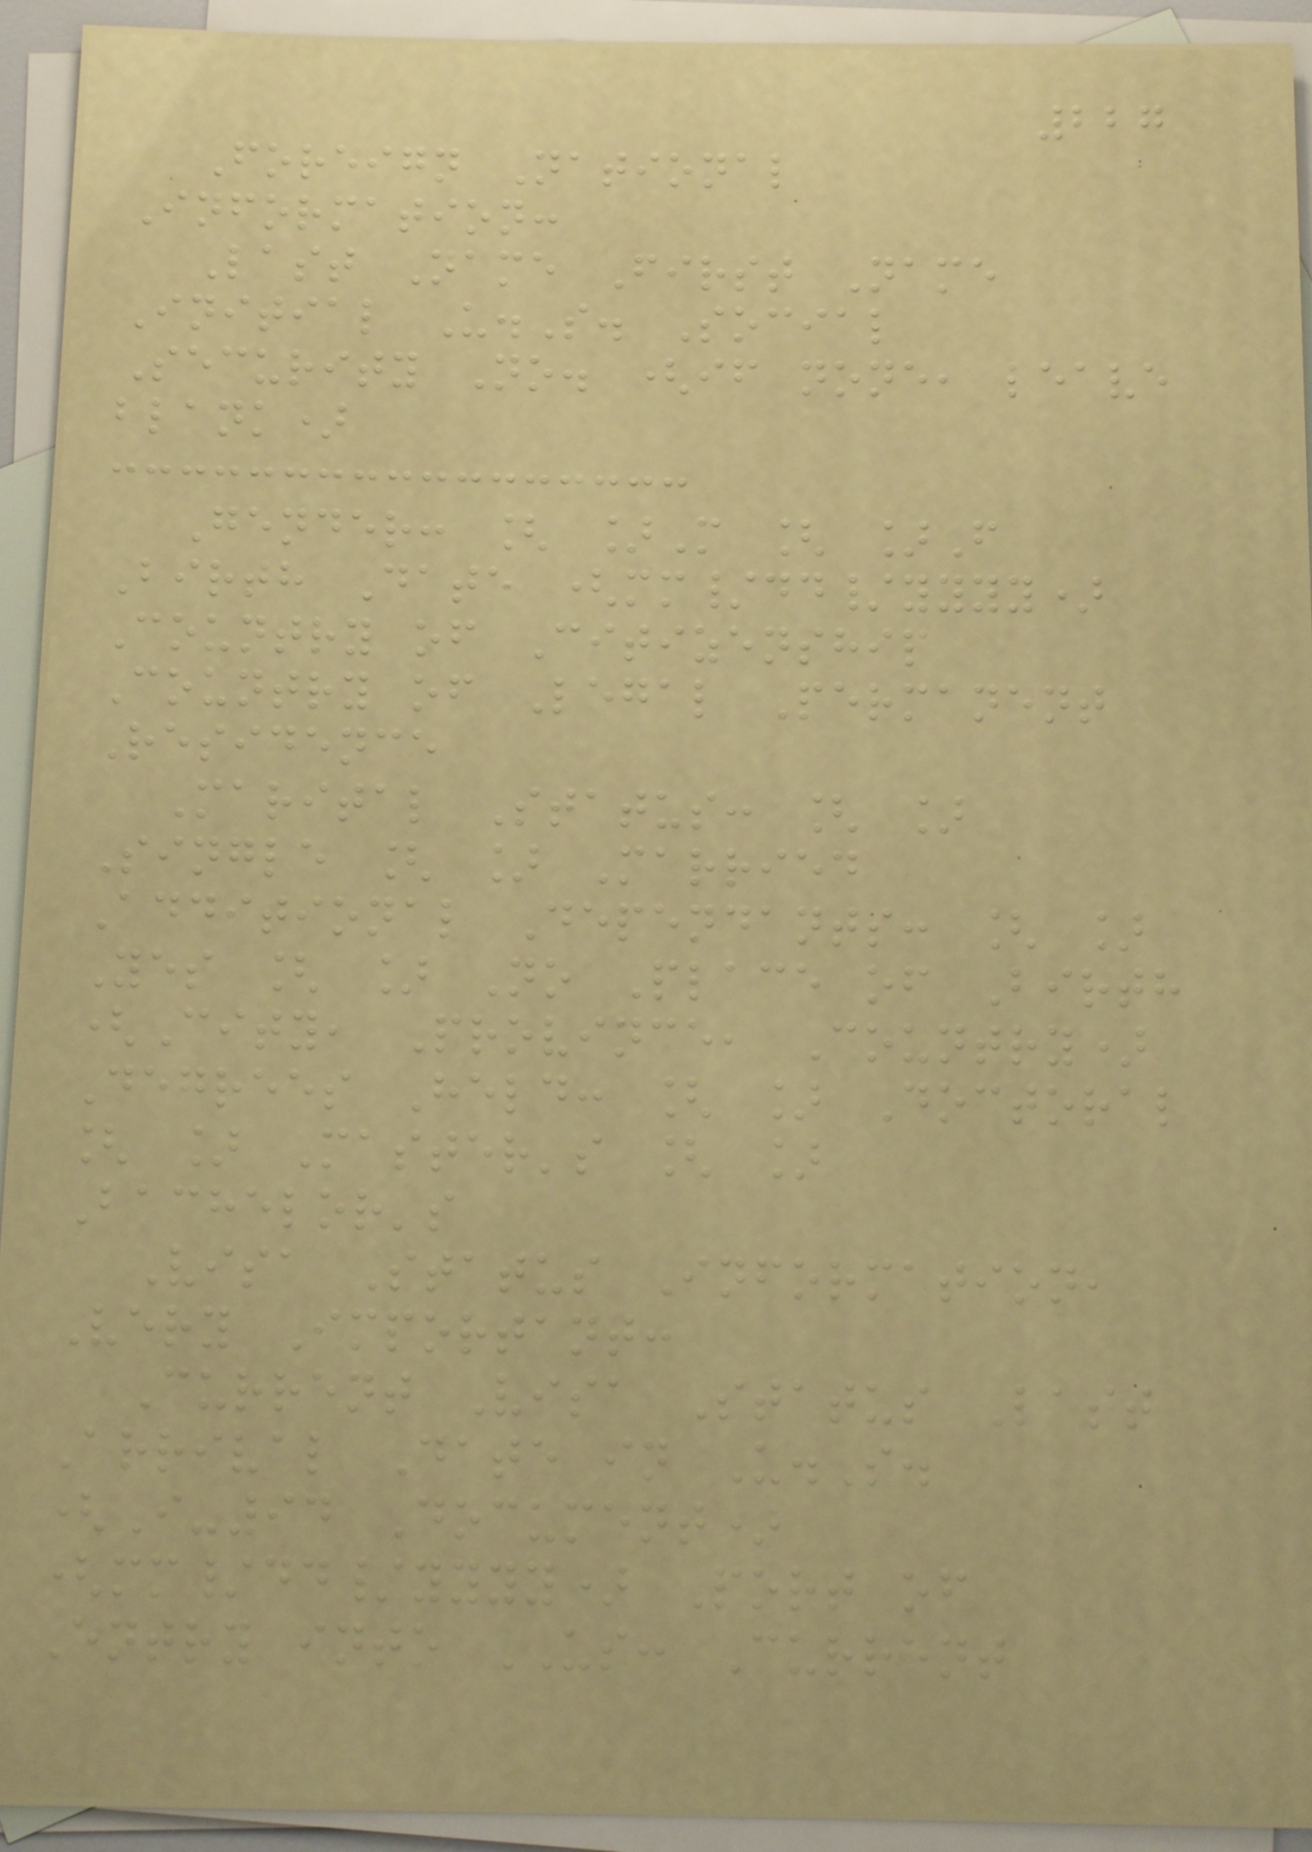227
Foreign National
Information:
Last Name First Name
Initial U.S. Social
Security No. (if none, leave
blank)
Gender: [ ]M [ ]F
Birth Date (mm/dd/yyyy)
Country of Citizenship
Country of Legal Permanent
Residence
Marital Status: [ ]
Single [ ] Married
Additional Dependants: [ ]
Yes [ ] No Place of Birth
(City, Province, Country)
Degrees Held: [ ] Doctoral
[ ] Master's [ ]
Bachelor's
Visa Status Information,
Very Important:
Current Visa Status Last
Arrival Date in U.S.
(I-94 Document)
(mm/dd/yyyy) Port of
Entry into US: Current
